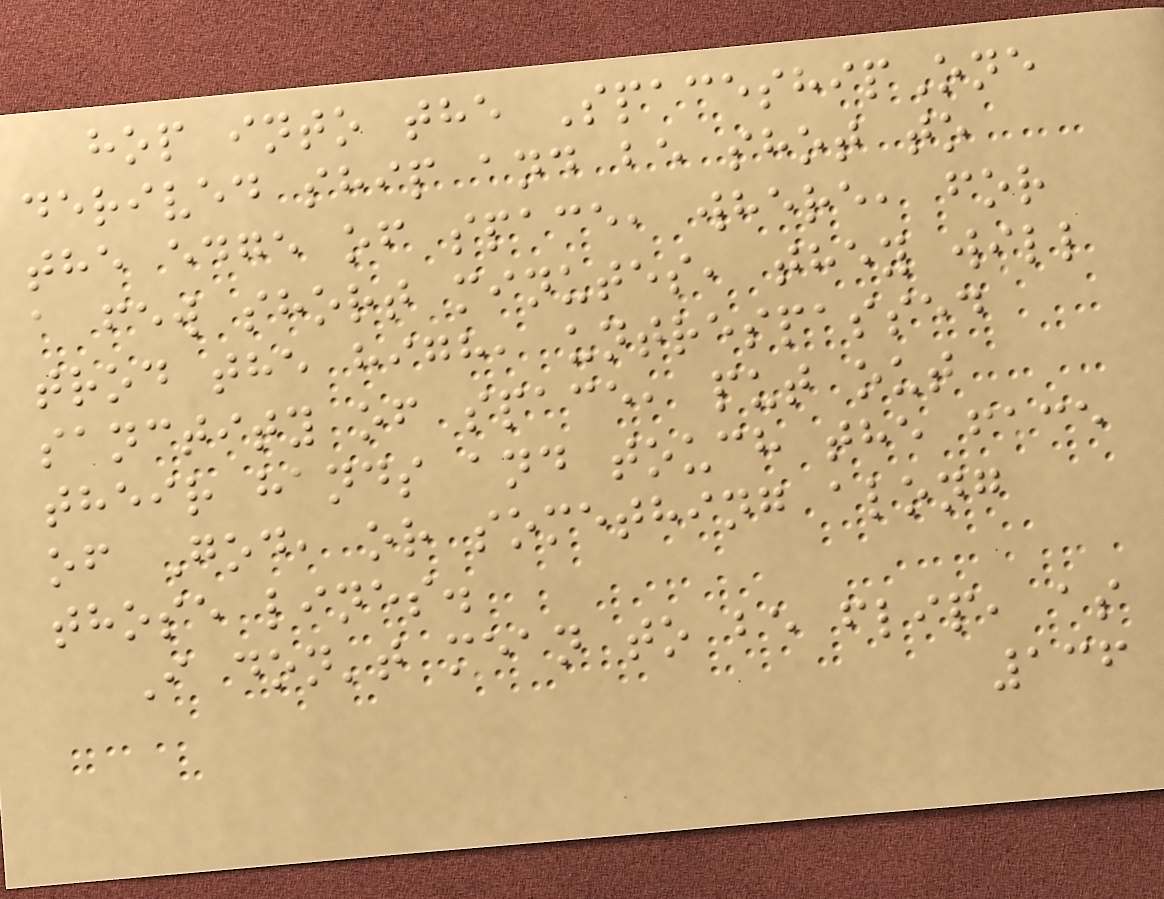hop into the SpaceshipOne
derived ship and be shot to
the edge of space, where, for
a few short minutes, they will
trod the high, untrespassed
sanctity of space, put out
their hands and touch the face
of God, or something along
those lines.
I don't mean to be flip, as
136
